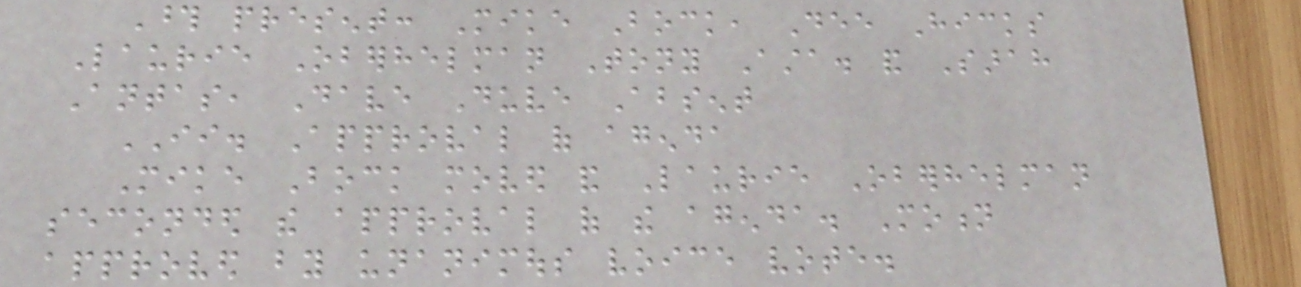Those present: Mike Bock, Dee Hicks
Laurie Oberhelman Tony Asta. and Sarah
Antas, Dave Duve Absent
II. Approval of agenda
Mike Bock moved and Laurie Oberhelman
seconded the approval of the agenda. Motion
approved by unanimous voice vote.
